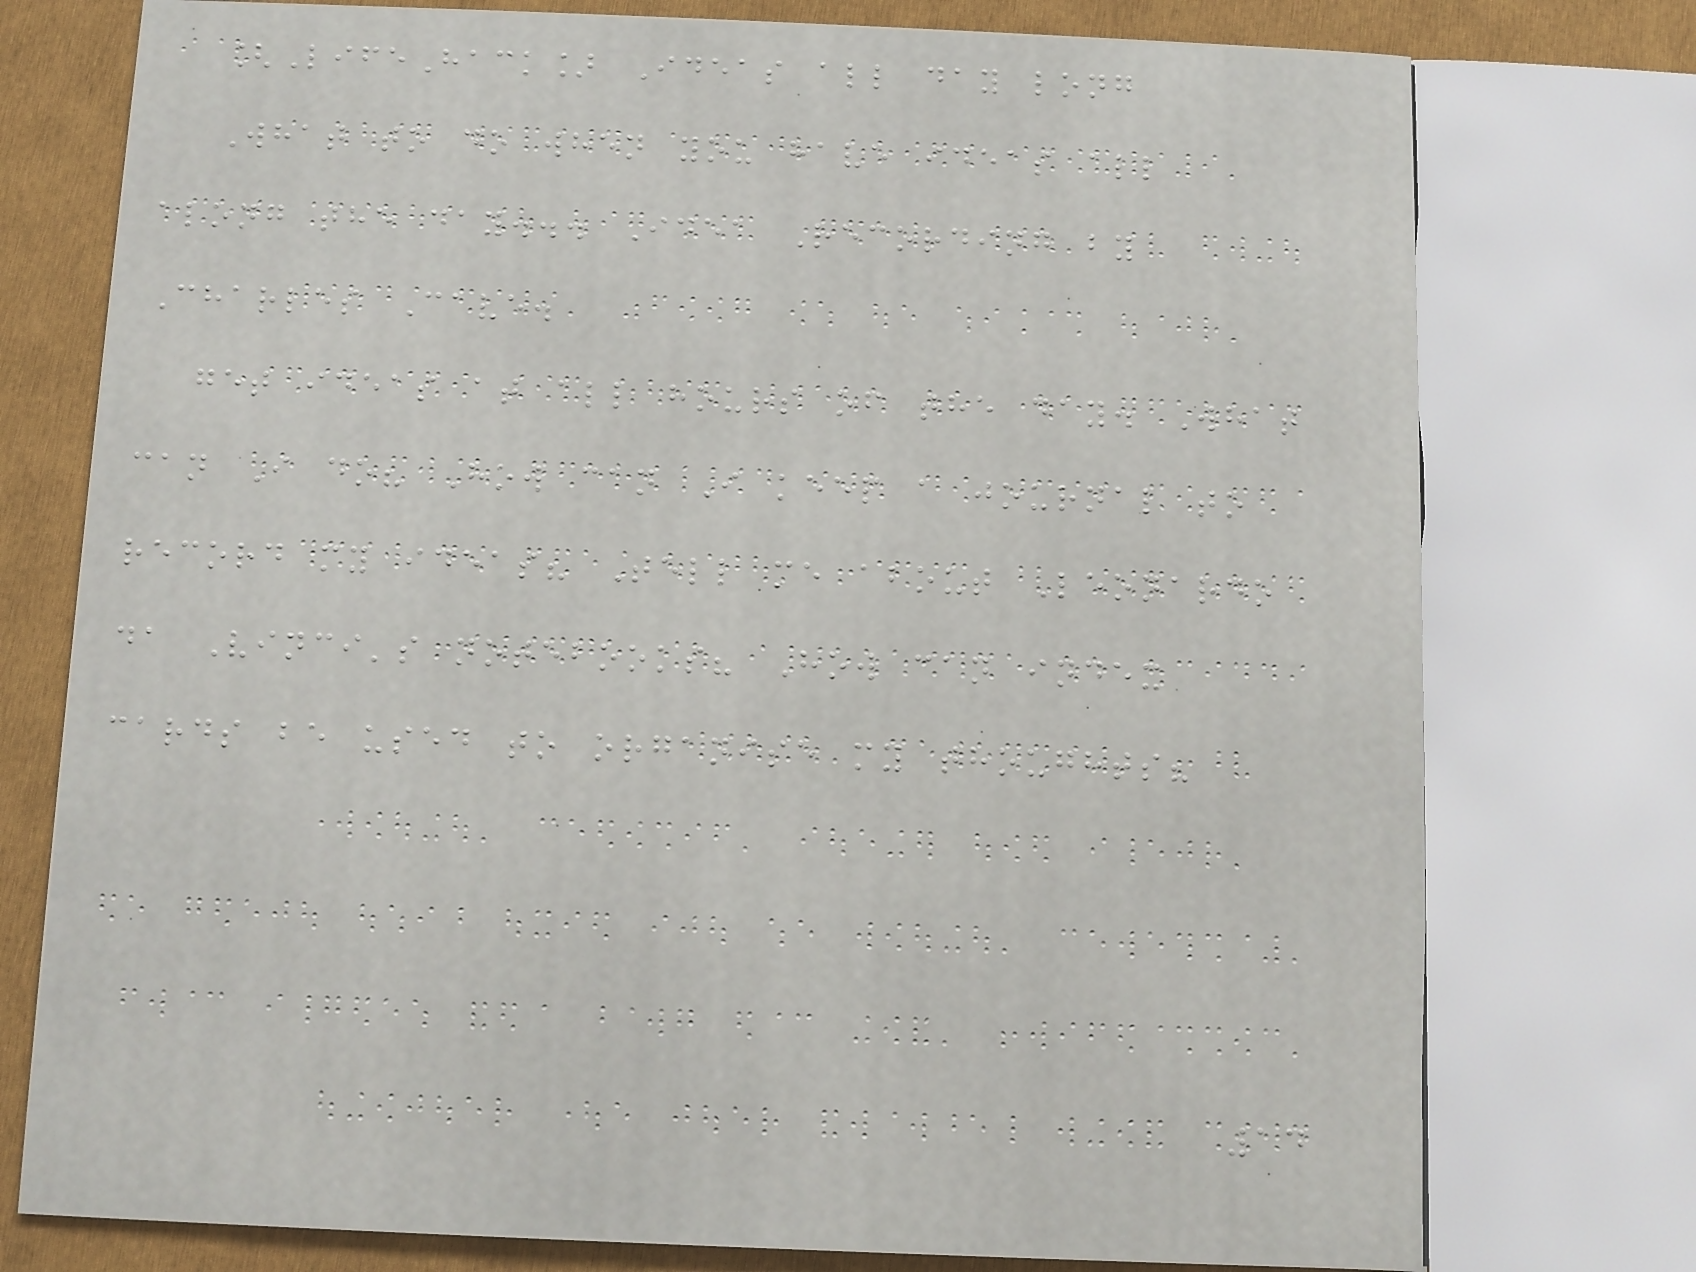[LifeHack] Ideas all day long
What to do when you have ideas all
along the day... Idea Recording by
Charles Cave.
get ideas at all hours of the day. What
can I do? How can I keep a journal to
record my ideas? Tell me about Leonardo
da Vinci's notebooks? How can index
cards be used to organise my thoughts?
14
